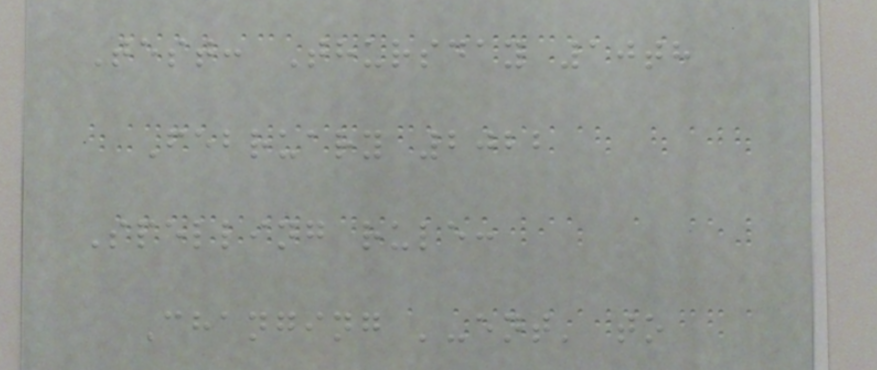Test: Thursday 10th
February 2022
Spelling rule:
Changing '-ent' to
